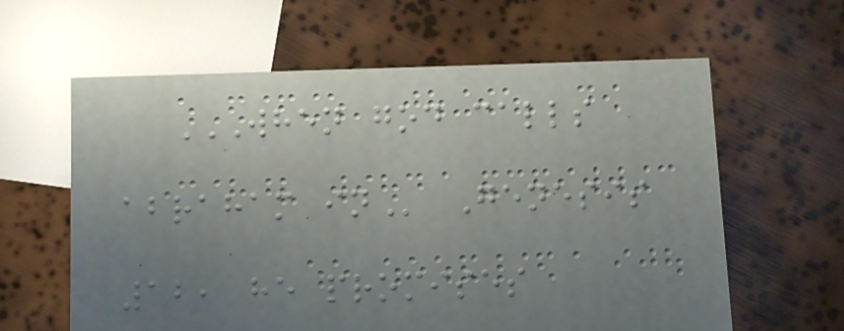WHEN GOD CALLS
ABRAHAM IN Genesis
12, he promises
